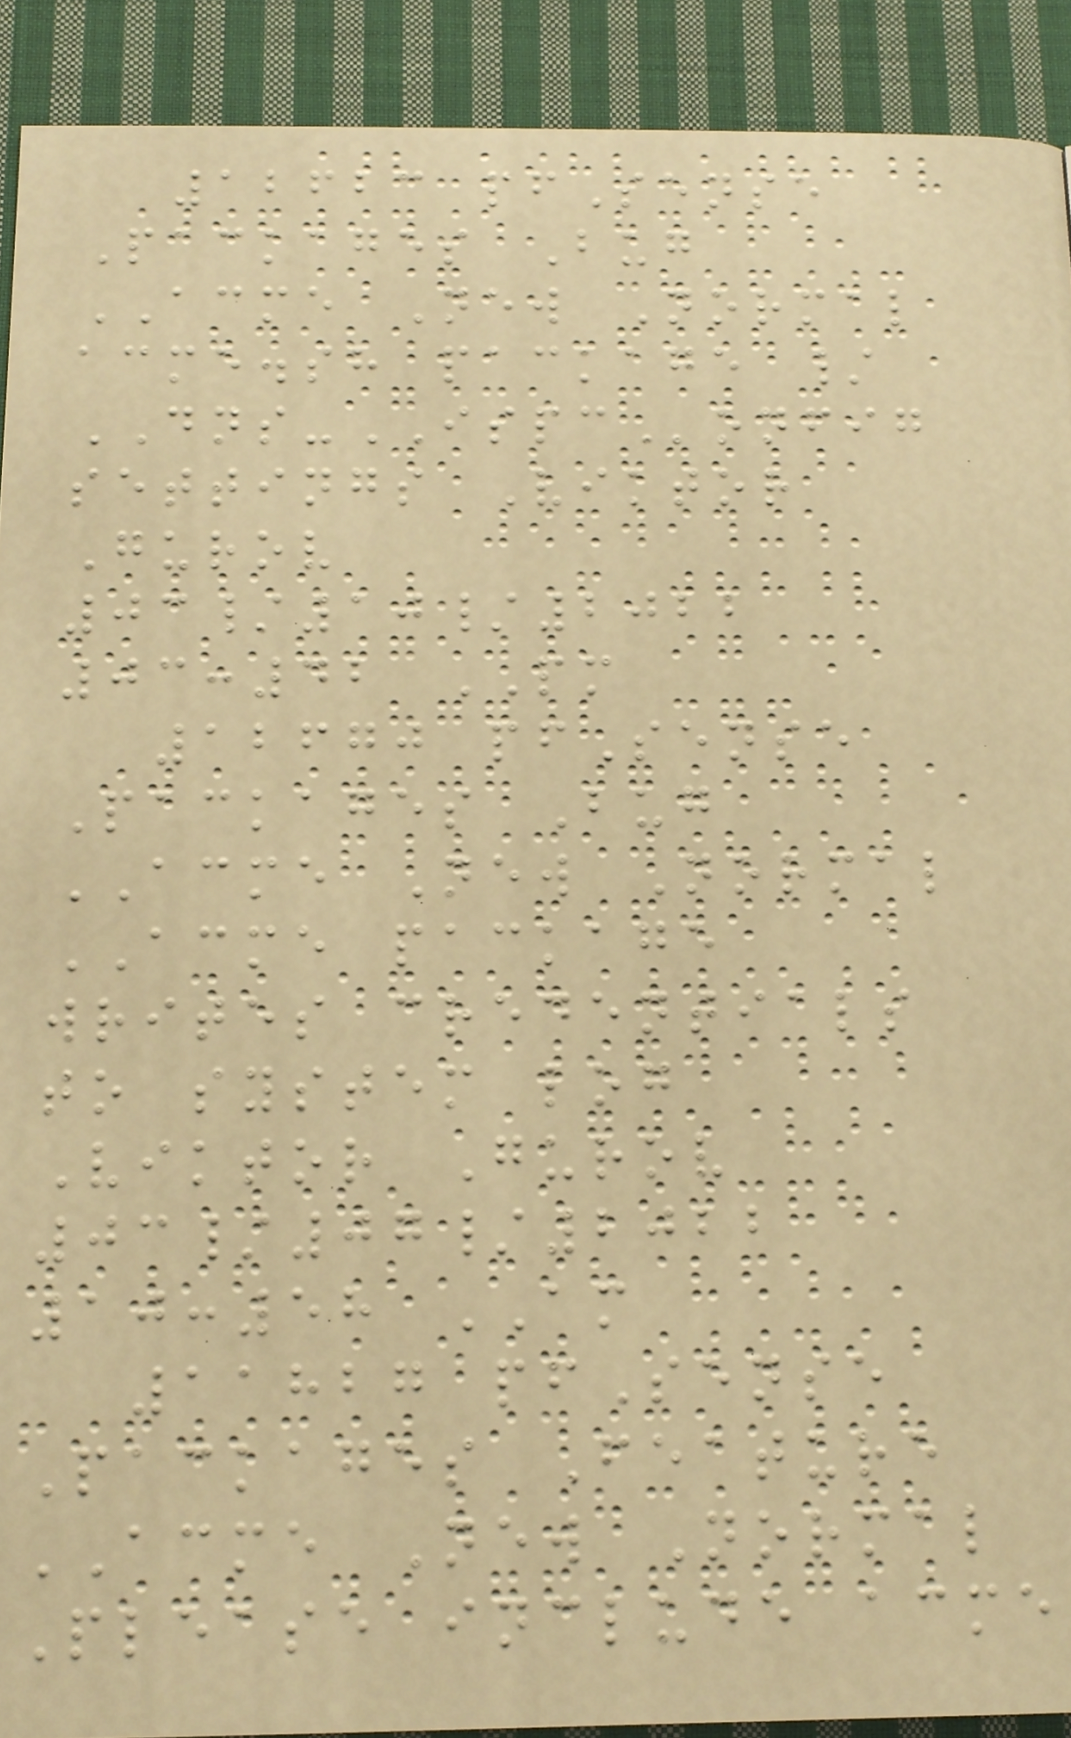12623 pfSense
Packages Bug
ACME New Normal
acme.sh package /
DNS-ISPConfig
settings Viktor
Gurov
03/10/2022
03:42 PM
12670 pfSense
Packages Bug
ACME New Normal
ACME package
writes credentials
to system log
Viktor Gurov
03/07/2022
10:58 AM
11827 pfSense
Packages Feature
ACME New Normal
Please include acme
